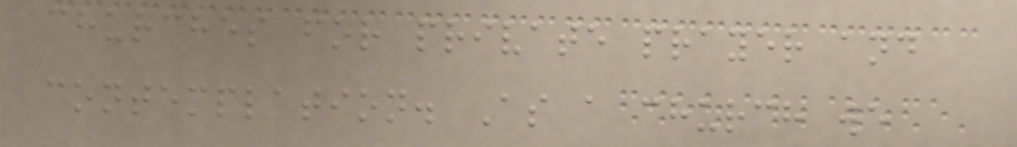churches for private prayer and
contemplation. As a church we
